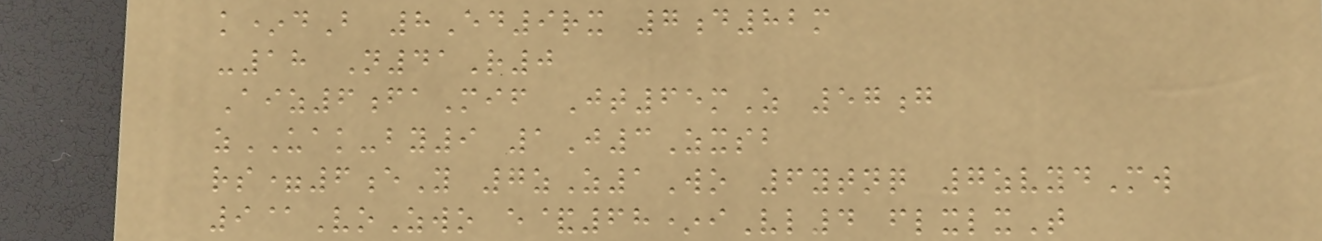k*dB 8Ed9rx 7d82m
-18 N41R0
Aiz6faMif Jt65mZ 57g
zUAK-by9 1J3Zxsb
rs=6eY 7zZ1Wo 6ytnq 7zvydMw
9@VoZwo e&68*iVl4 flxlxT
